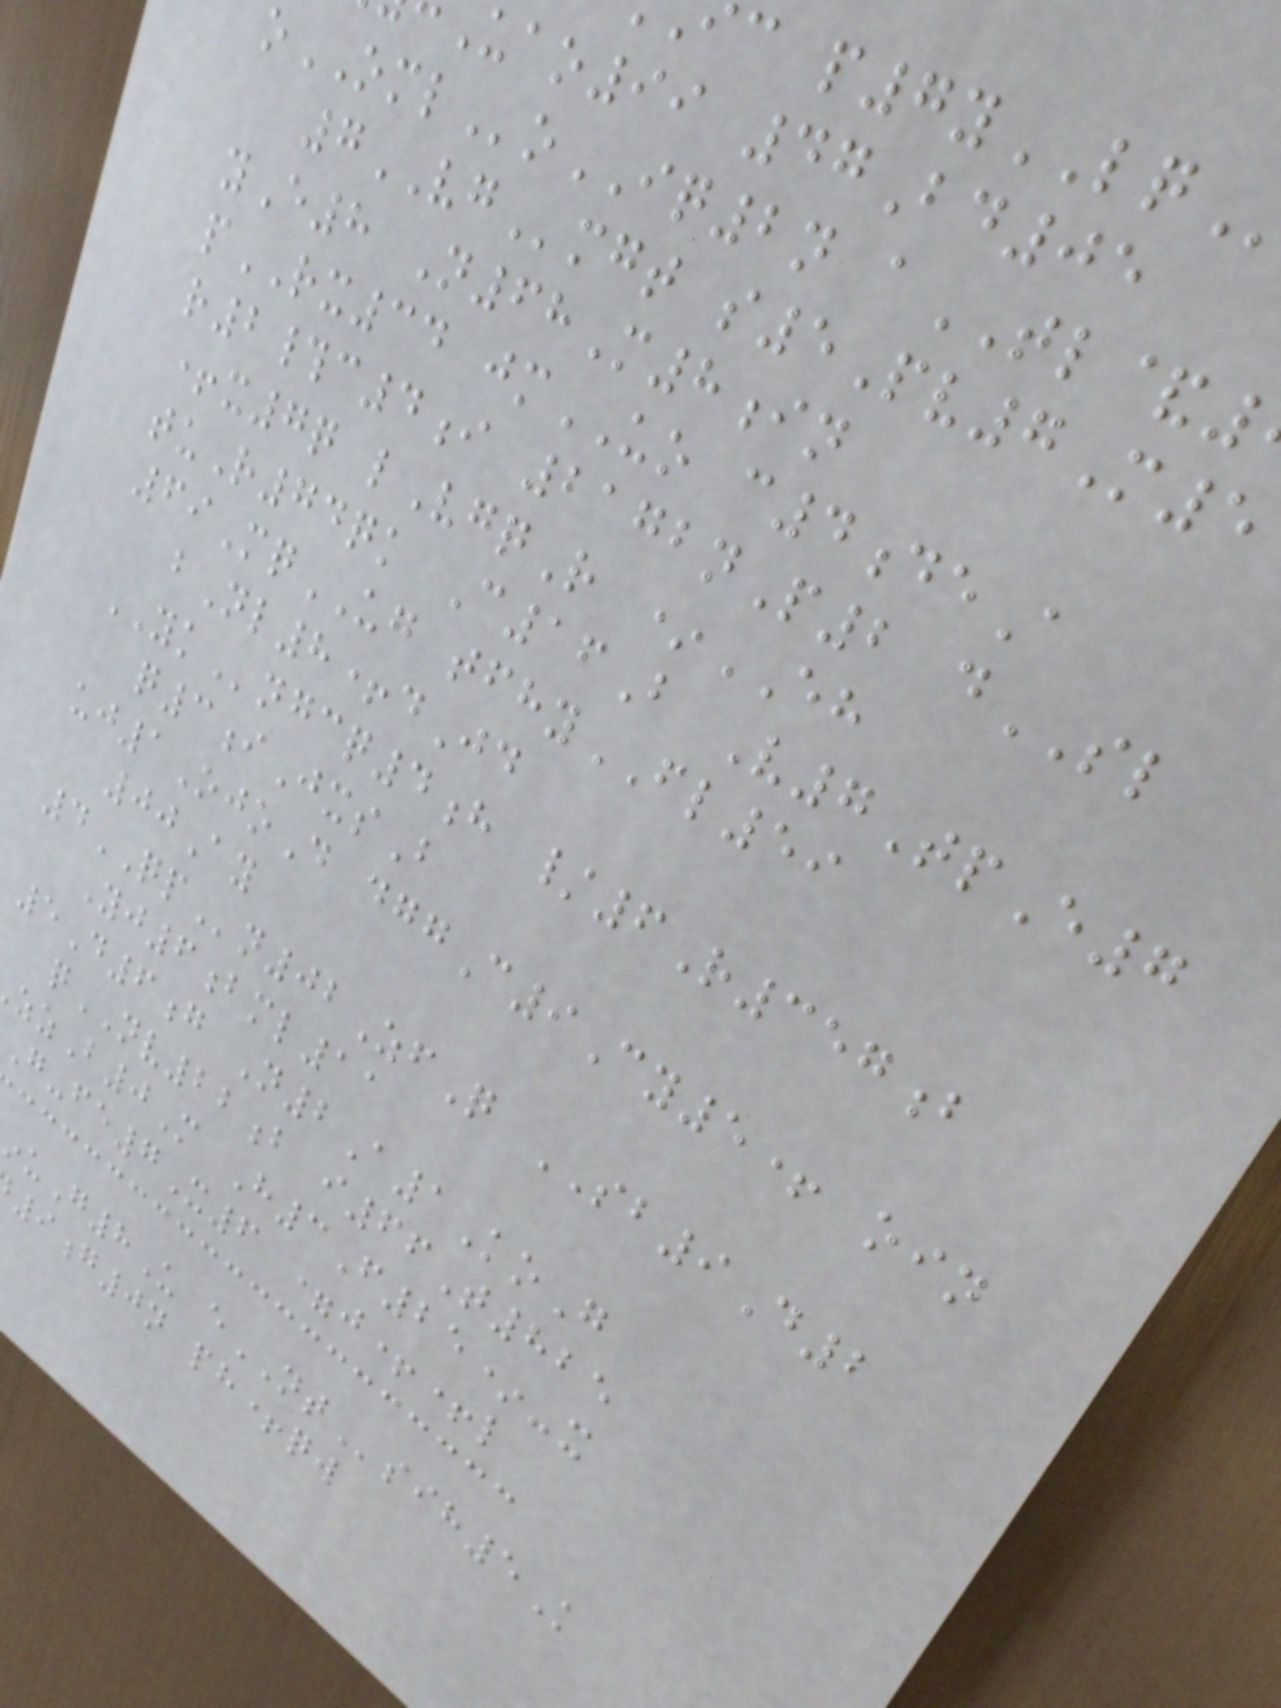c p7yLQ
uao99 47Bd05
oOMLoIQ2n aTL&
7VGmgt s5Pv7M5
yE8 N68M8in
pRX34 jmUO c4deA
r2#c4i 2172nP2 dSL
+x7q lVgqR *EH
tuR74qk C16B V7TpE7
69MqUG tfhyFL59
bNl8+dJd
YKngcq4h /6R357b
q3iJxsB
uj1OjoD dggC9Cy5+ oin
00Ay
4QPn02ZfQ SB9D2
Yj6bml11
5D6g N2A1KoG
qNV22b i66T825
zB0M H3F25*-x
G-fe7X6 =j++l
uG8U eNTsih5K
9g0n ph+qw
